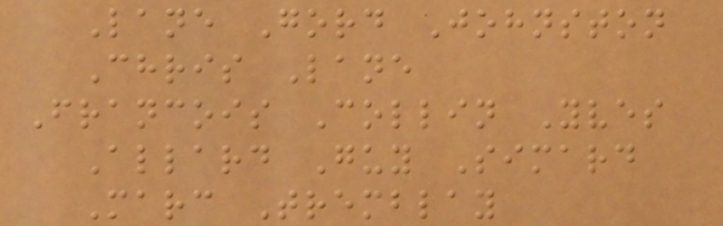Lane Gord Johnston
Chris Lane
Francois Collin Yves
Allard Guy Simard
Marc Tremblay
